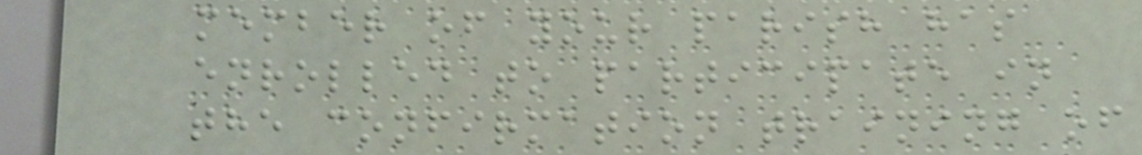member of your parish has
enrolled to participate in
the confirmation training of
